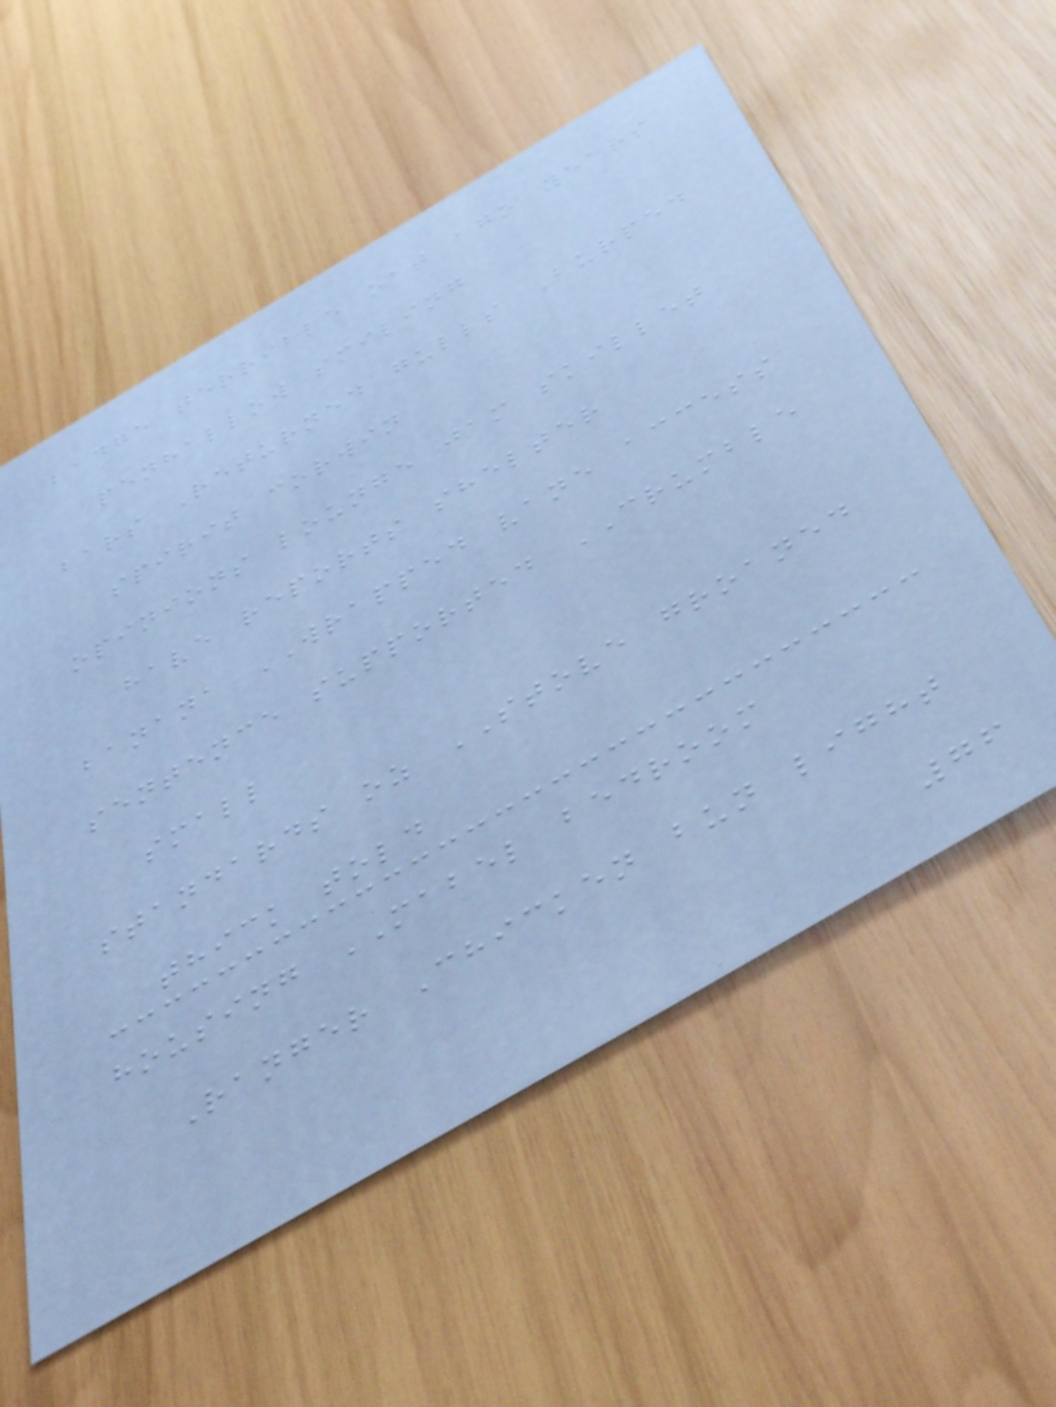badge terrible oat ago years
penhallow smiling
bars Returned gulls Burped
spirit corwin
opinions lounge jam skillet
have reports shelter
banana WRAPPED vane access
sentence supported CRUMBLE
small
standards oz STOVE groaned
thick told
housing MABEL bedroom
Ranger Chicken bun light
76
